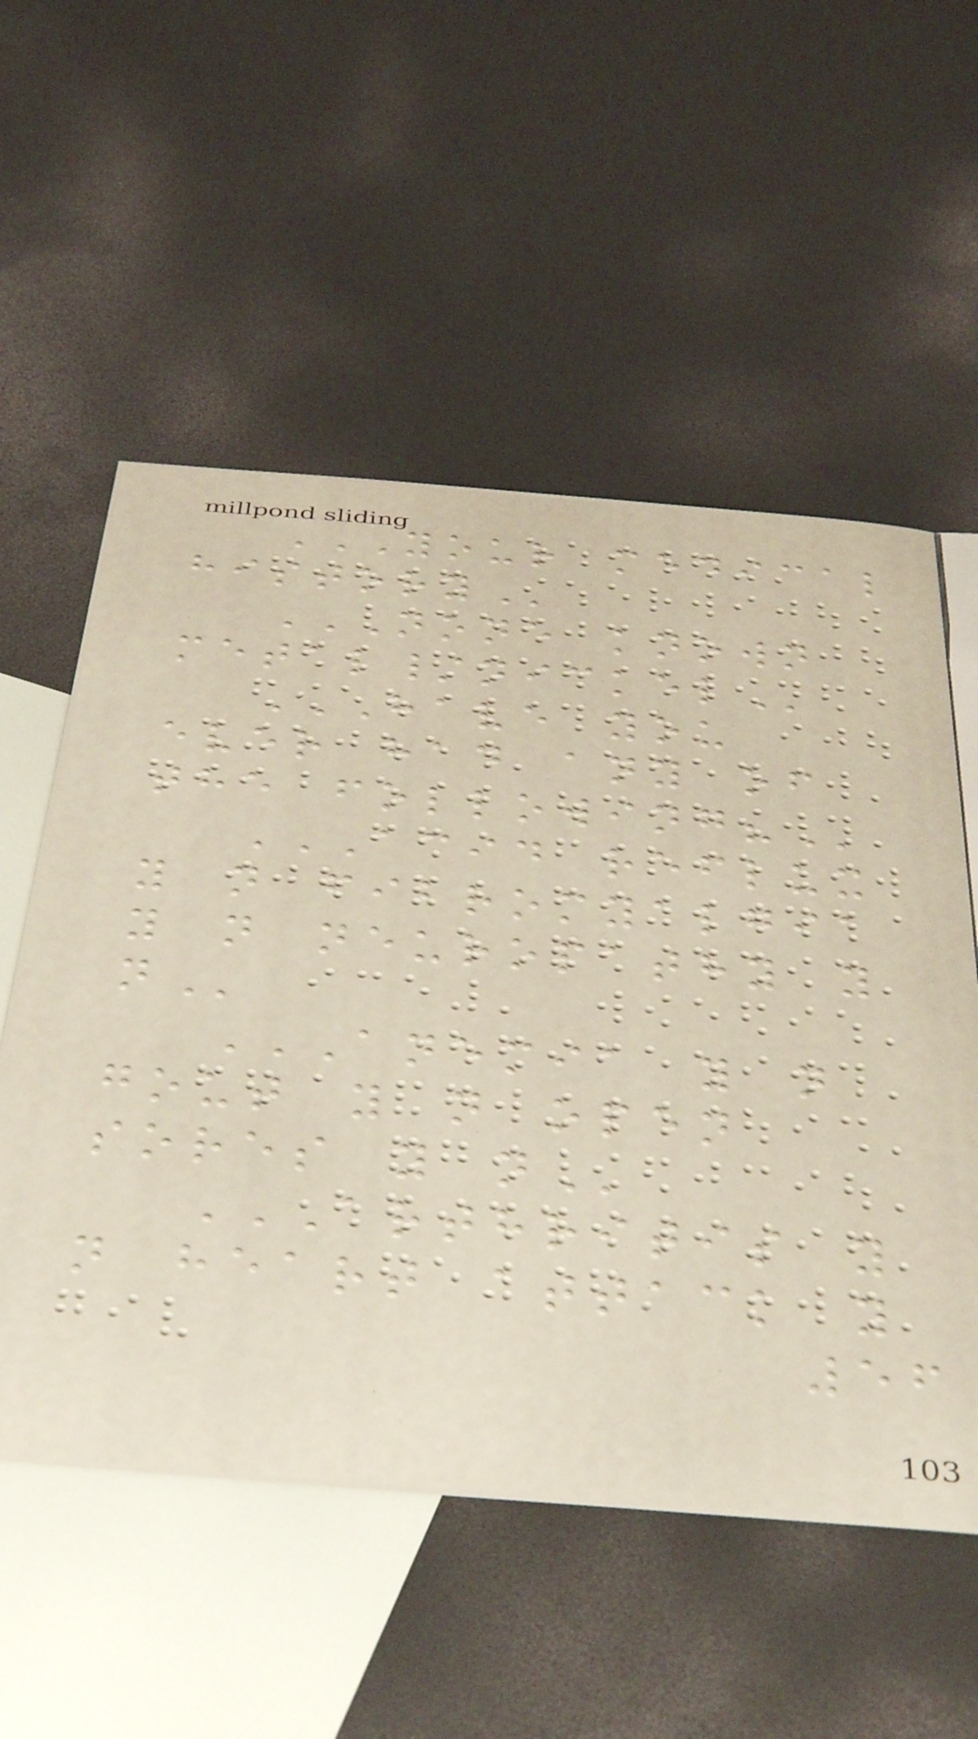YOUR MEDICAL
HISTORY
NONE KNOWN
METAL/NICKEL
HAVE YOU
EVER HAD ANY OF
THE FOLLOWING?
ACID REFLUX
Y N FIBROMYALGIA
Y N NEUROPATHY Y
N
ANEMIA Y N
GOUT Y N OPEN
SORES Y N
ARTHRITIS Y
N HEART ATTACK Y
56
